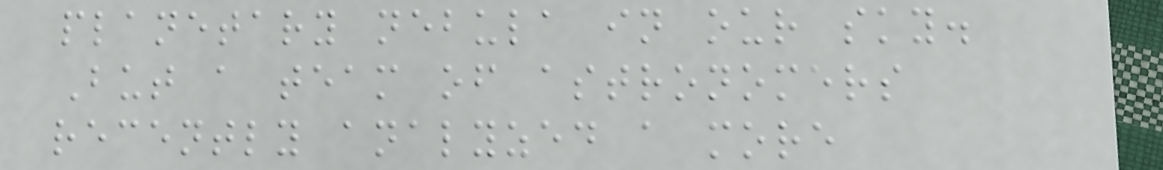planetary nebula in our sky.
But a team of astronomers
recently analyzed a more
